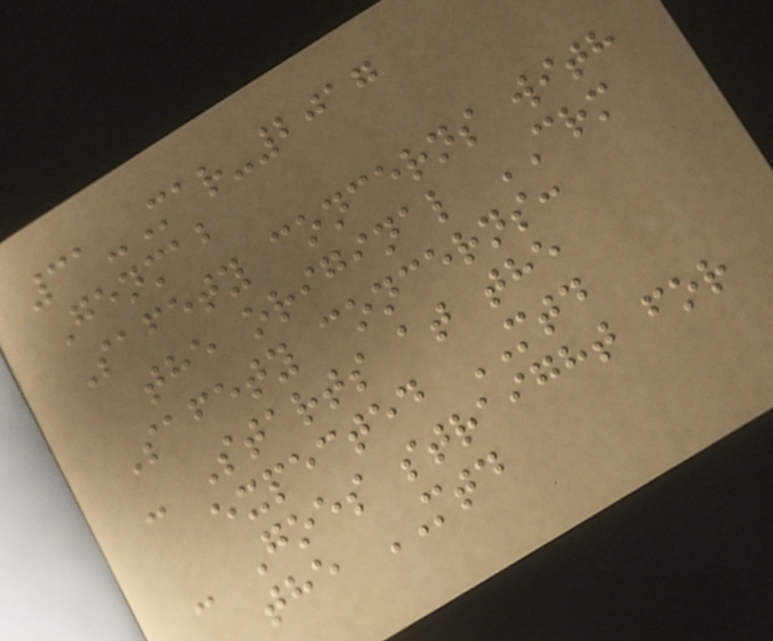31-Mar-2017
Genmab
Safety concerns with
the original CRM
Safety concerns:
- Starts at the
expected MTD
- Goes straight for
the MTD
